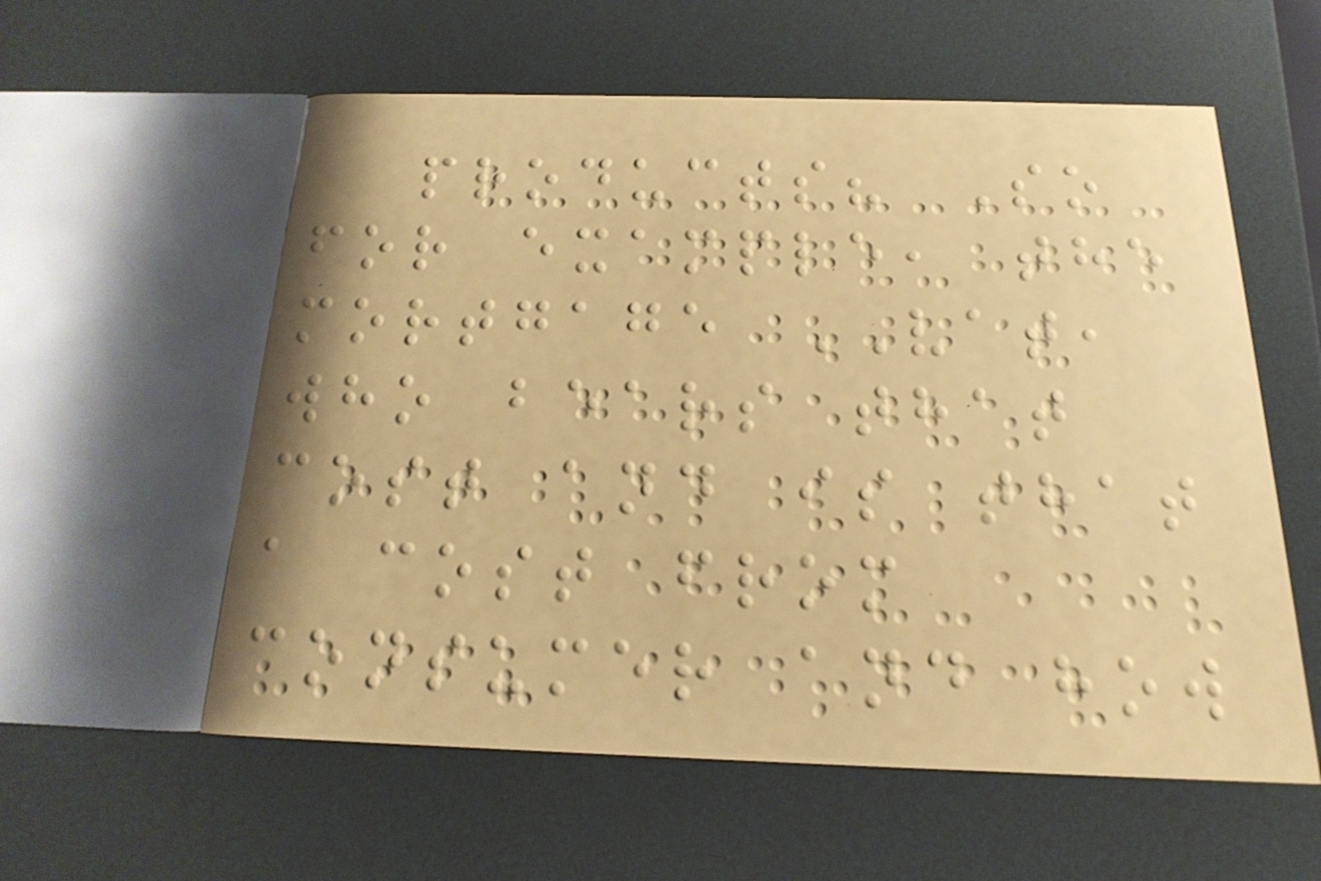products? So
for example, the
mortgage VAT,
who bears that
cost and is that
a cost from
consumer and how
